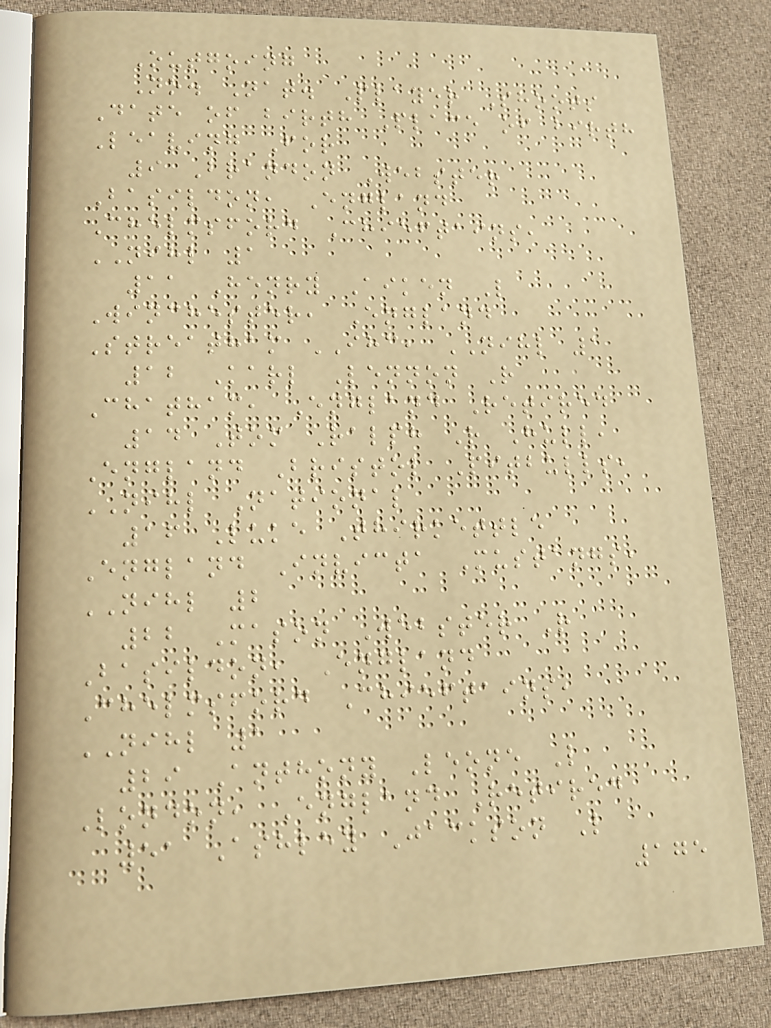Outgoing
No. Nat. Player Shoots
Date of birth Place of birth
Leaving For
9 Brandon Webster
Basildon, England
Chelmsford Chieftains,
NIHL 1
11 Henry Aiken L
Winchester, England
Streatham IHC, NIHL 1
12 Karl Lennon R
Chatham, England Retired
14 Tom Ralph R Hull,
England Bristol Pitbulls,
NIHL National
16 Luke Thirkettle
England Invicta Mustangs,
NIHL 2
22 Mason Webster R
Basildon, England
Chelmsford Chieftains,
NIHL 1
29 Anthony Leone L
London, England Retired
51 Ashley Jackson L
175
